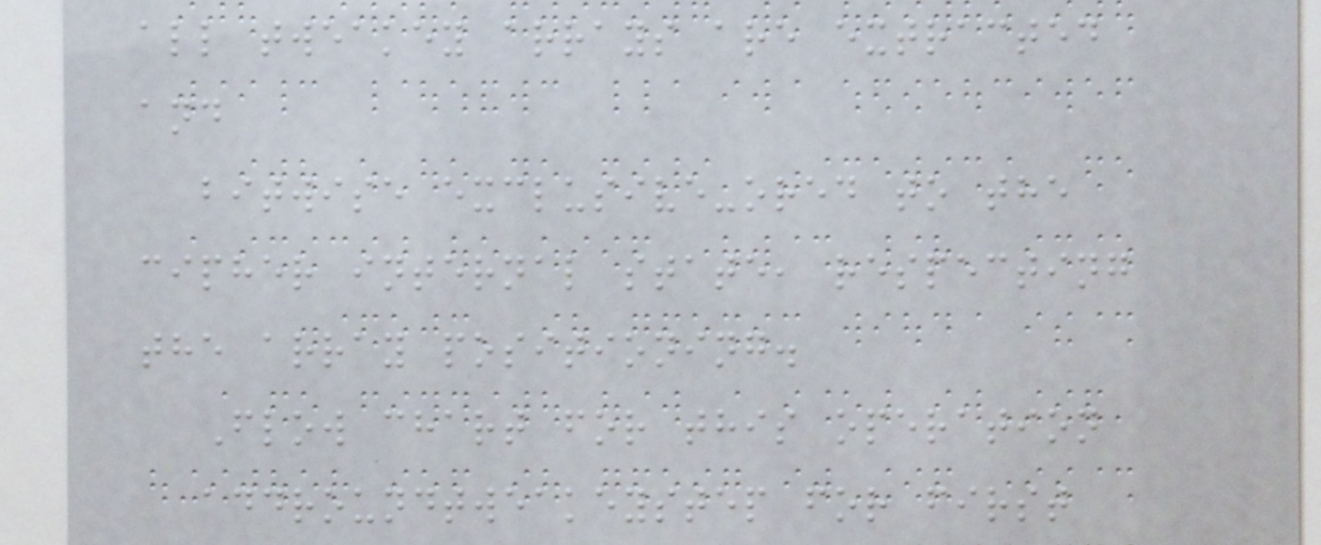all tweakey arrays are extracted
and
bitwise exclusive-ored to the
cipher internal state, respecting
the array positioning.
Flow chart for this operation
addroundtweakeystep for first
